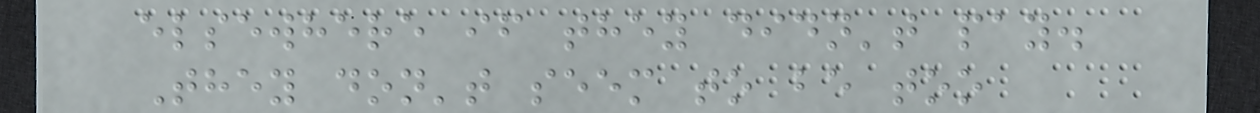elsewhere if they didn't pay.
They don't seem to be too
